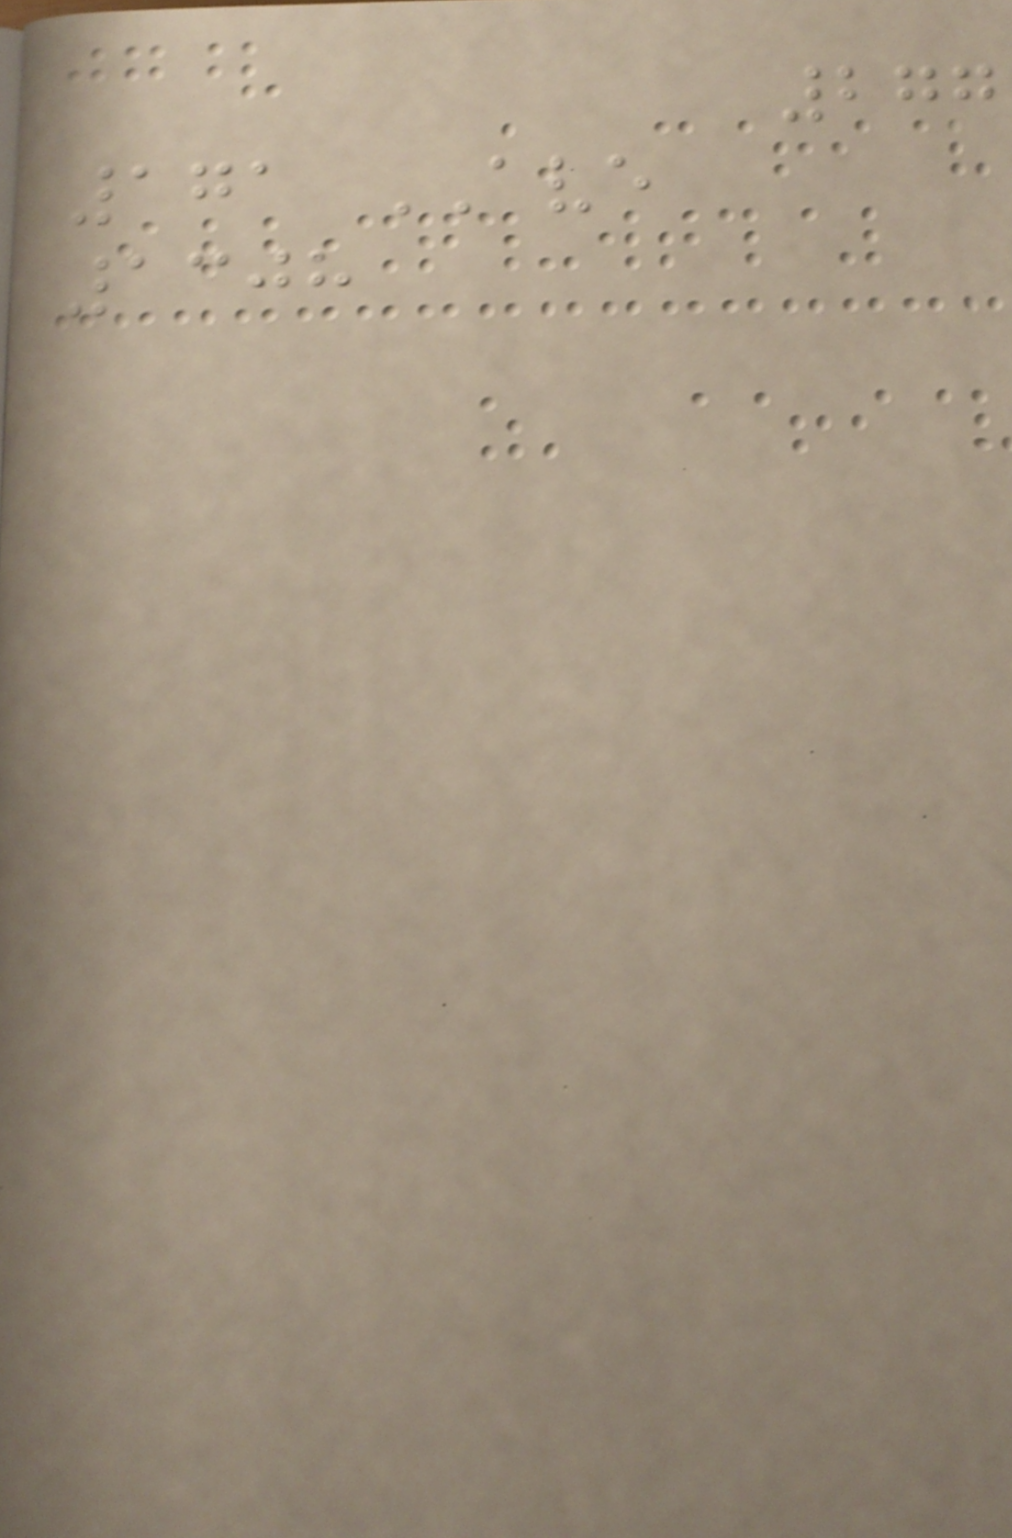277
171 AVE
1308
